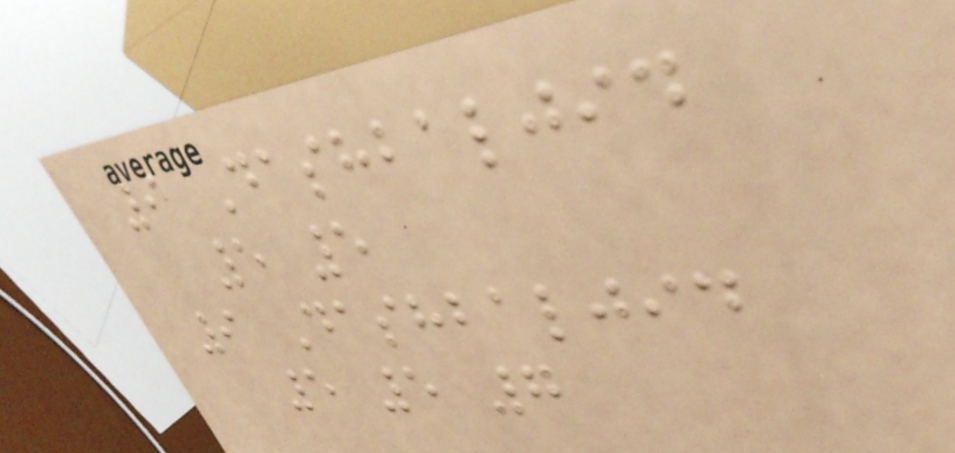9 Dashbaljid
5 5
9 Dashbaljid
5 5 7
